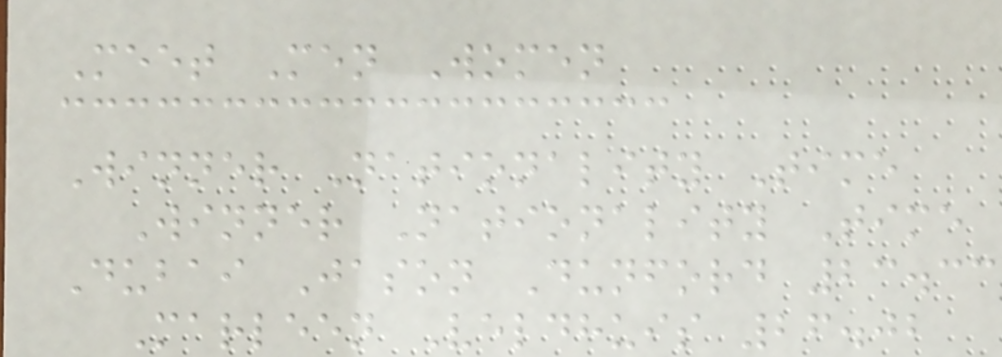Meet Men Women
Winner Nationality Time
Winner Nationality Time
Dubai Jason Dunford 23.33
Marleen Veldhuis 26.02
